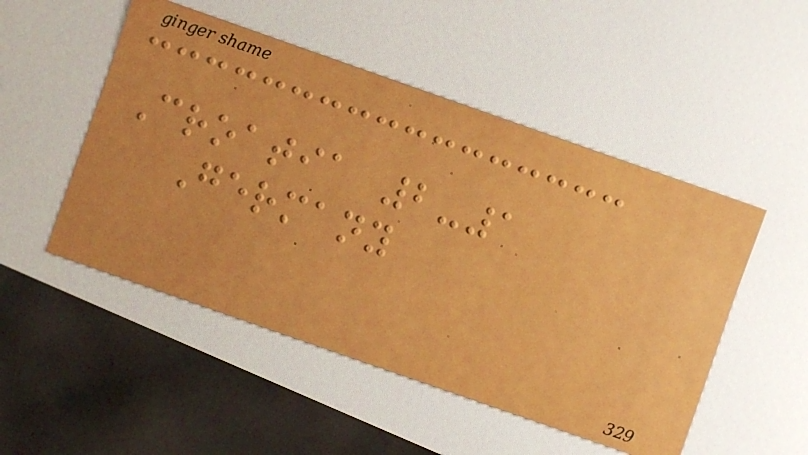Croatia 2-1
Germany
